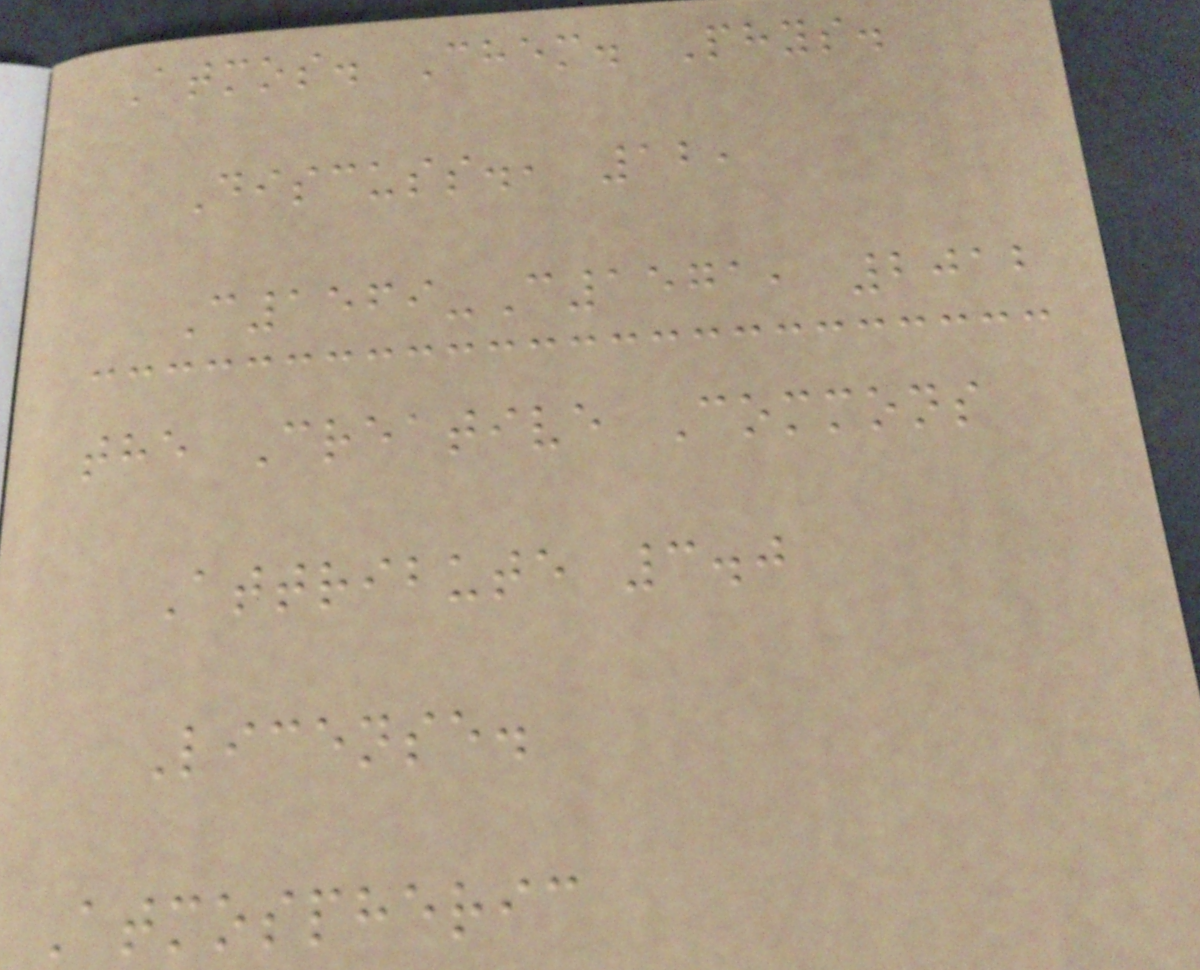Atmos. Chem. Phys.
Discuss., 12,
C1569-C1571, 2012
the Creative Commons
Attribute 3.0
License.
Atmospheric
